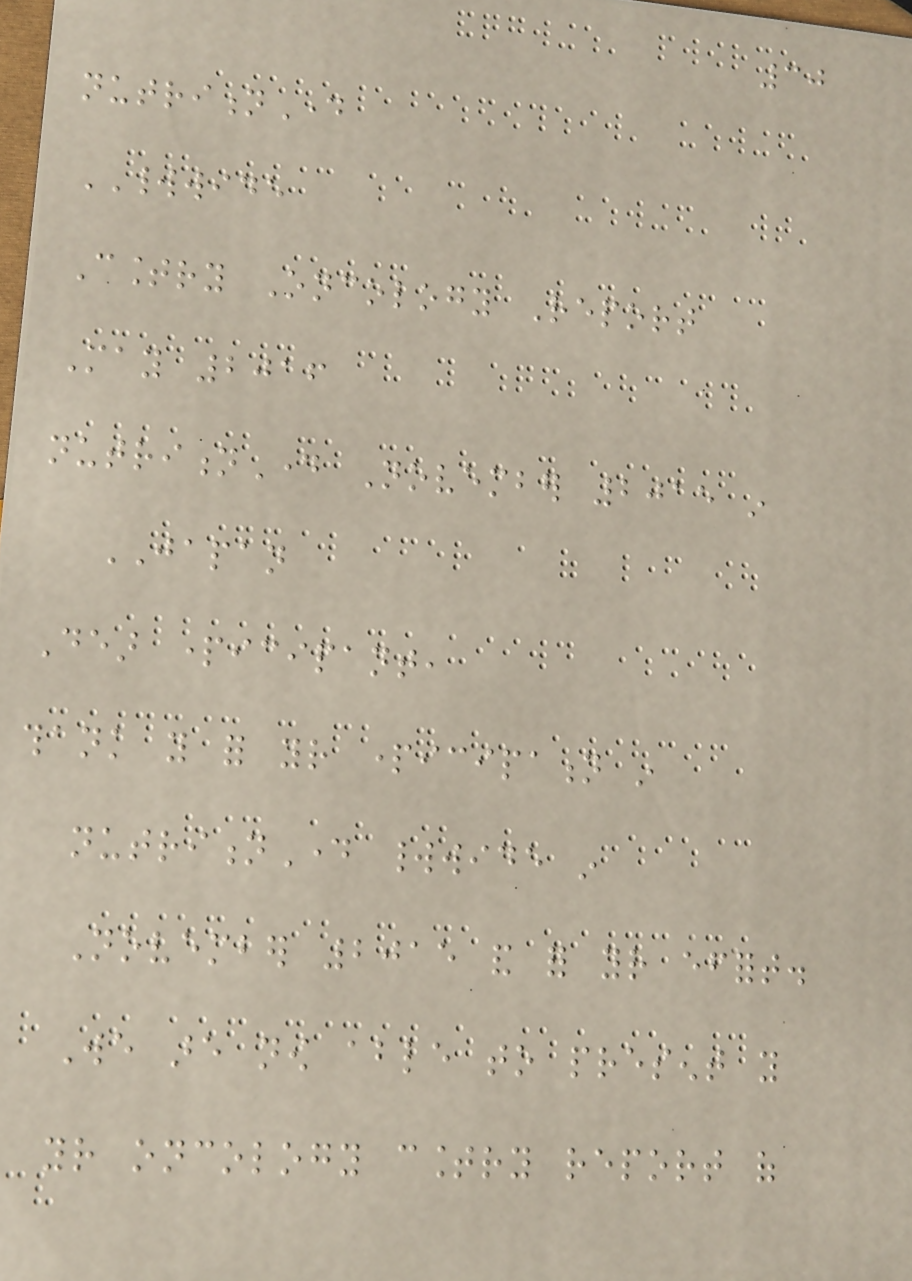30
nutritionDay
WORLDWIDE
Country Oncology Report
May 2016
nutritionDay November 2015 in
JAPAN
Dear participant,
thank you for your participation in
nutritionDay worldwide in
November 2015 and for your effort.
We are now able to present you
your oncology country report of
